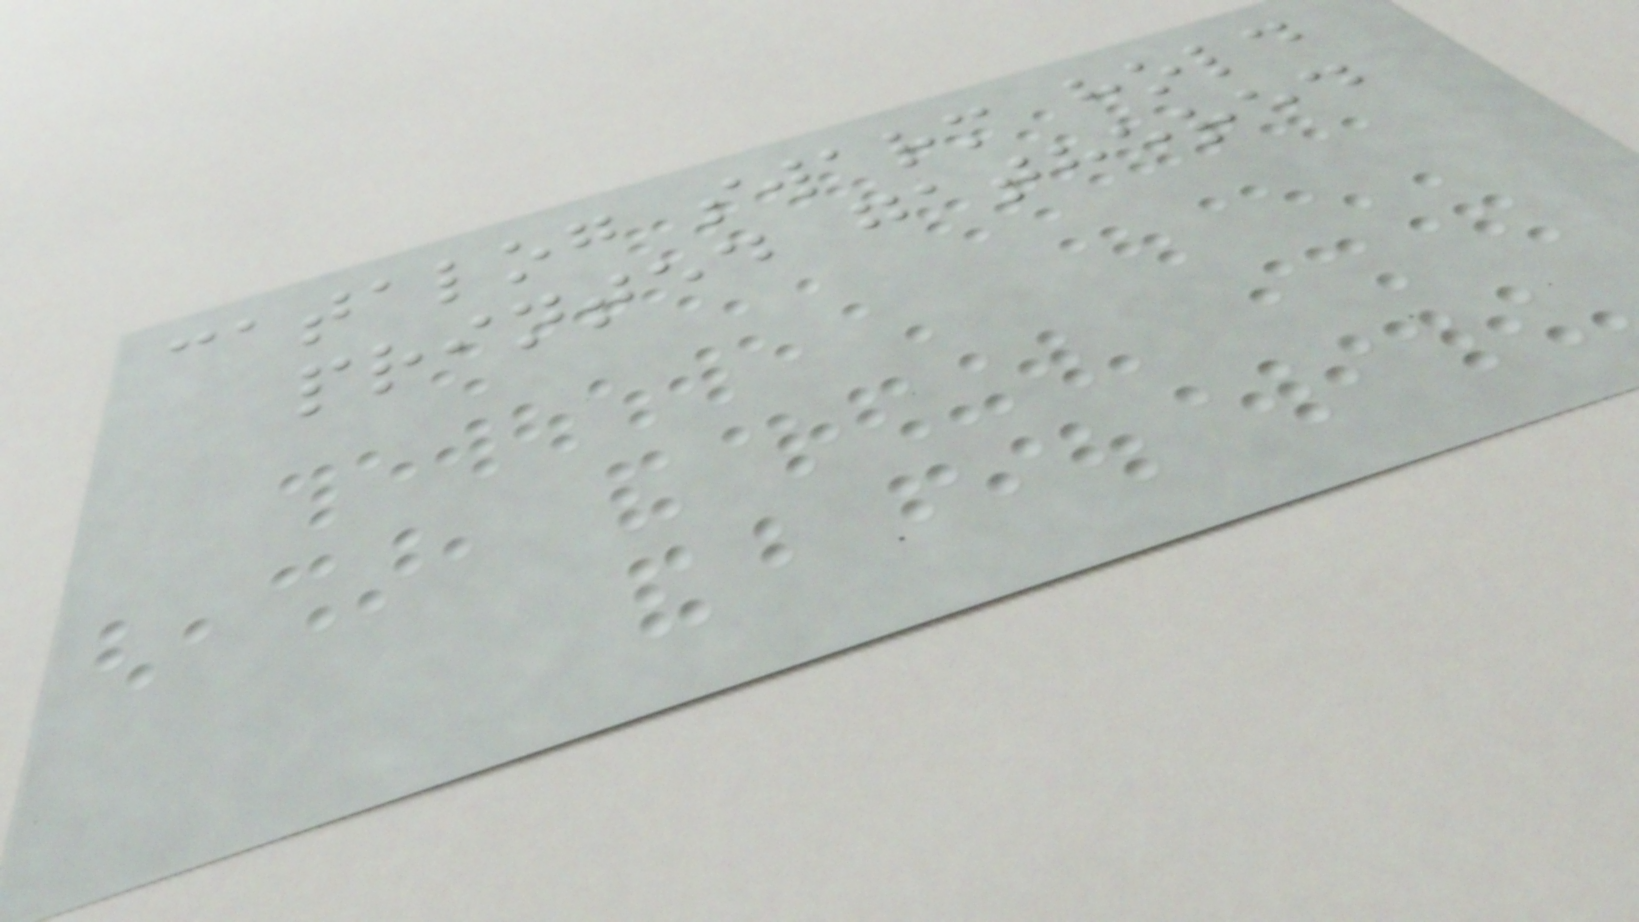catalog swarm hold
printed gathered
